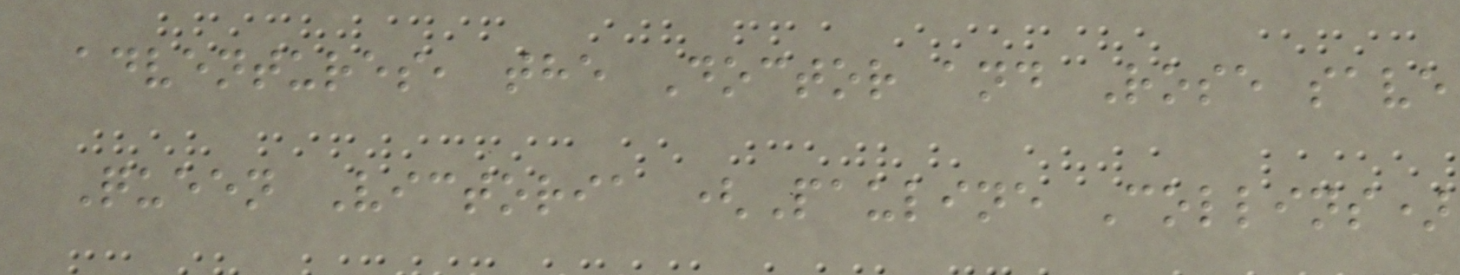adventures, the Doctor and Rose save
Queen Victoria (Pauline Collins)
